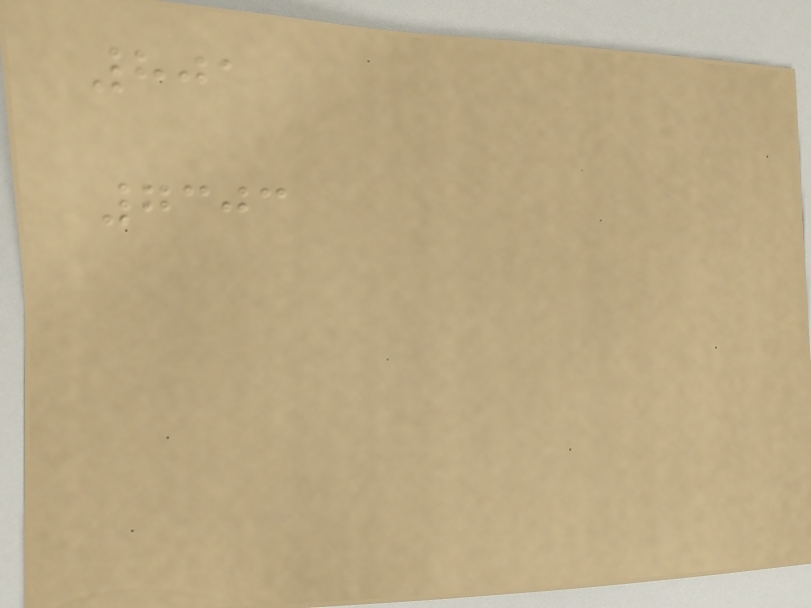801
7303
